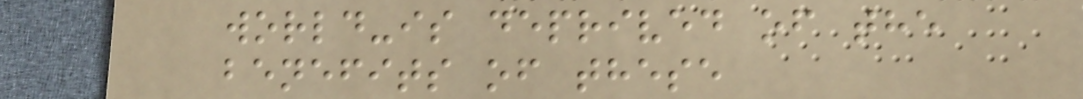world-is deprived of the
benefits of these
